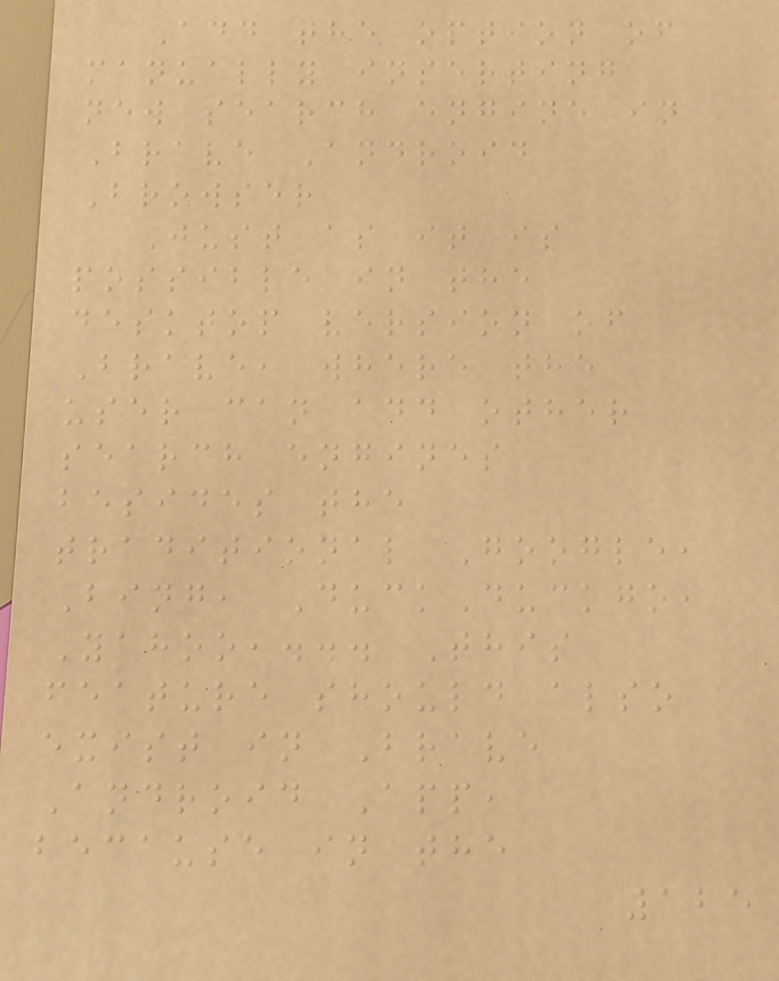Add the option of
manually inserting
new search engine in
Brave Android
Browser
Just as it is
possible in the
desktop version of
Brave, where the
user can add other
search engines
besides the
traditional Google,
Bing, DuckDuckgo,
Yahoo,... This
feature should also
exist in Brave
Android App,
because in the
125
